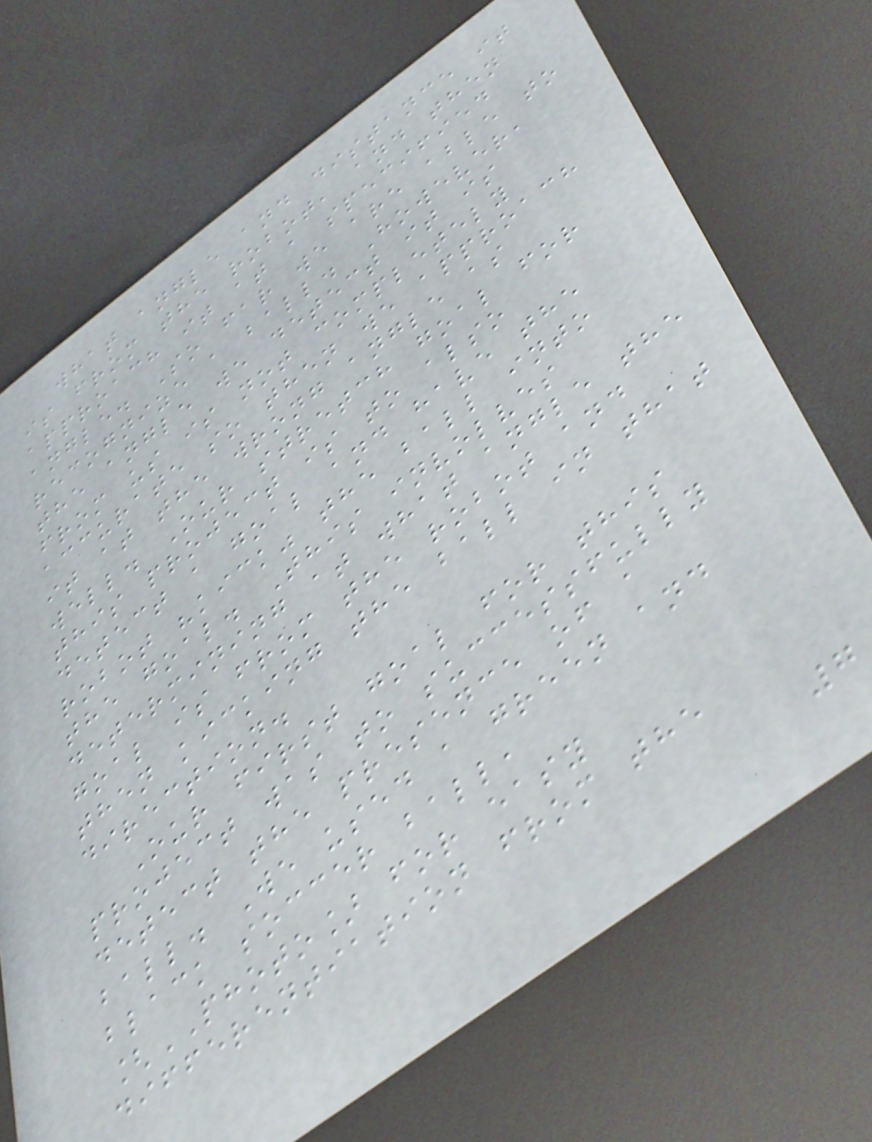what angle and distance it
is from the robot, and then
approach it at a specified
angle. So far we are able to
recognize a ball. However,
the angle we detect it is
from us is not completely
accurate so then we approach
it at the wrong angle as
well. Our stretch goal for
this project is to also
detect a goal and have the
robot "kick" the ball into
the goal. This involves
determining at what angle the
goal is from the robot and
then kicking the ball in that
direction.
Our first goal for this
project was to successfully
detect the presence of a
ball. We used a green and
black soccer ball,
[PHOTO] for easy
differentiation from the
7
